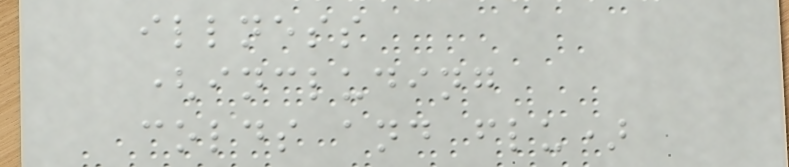illness
(including
colds and flu)
